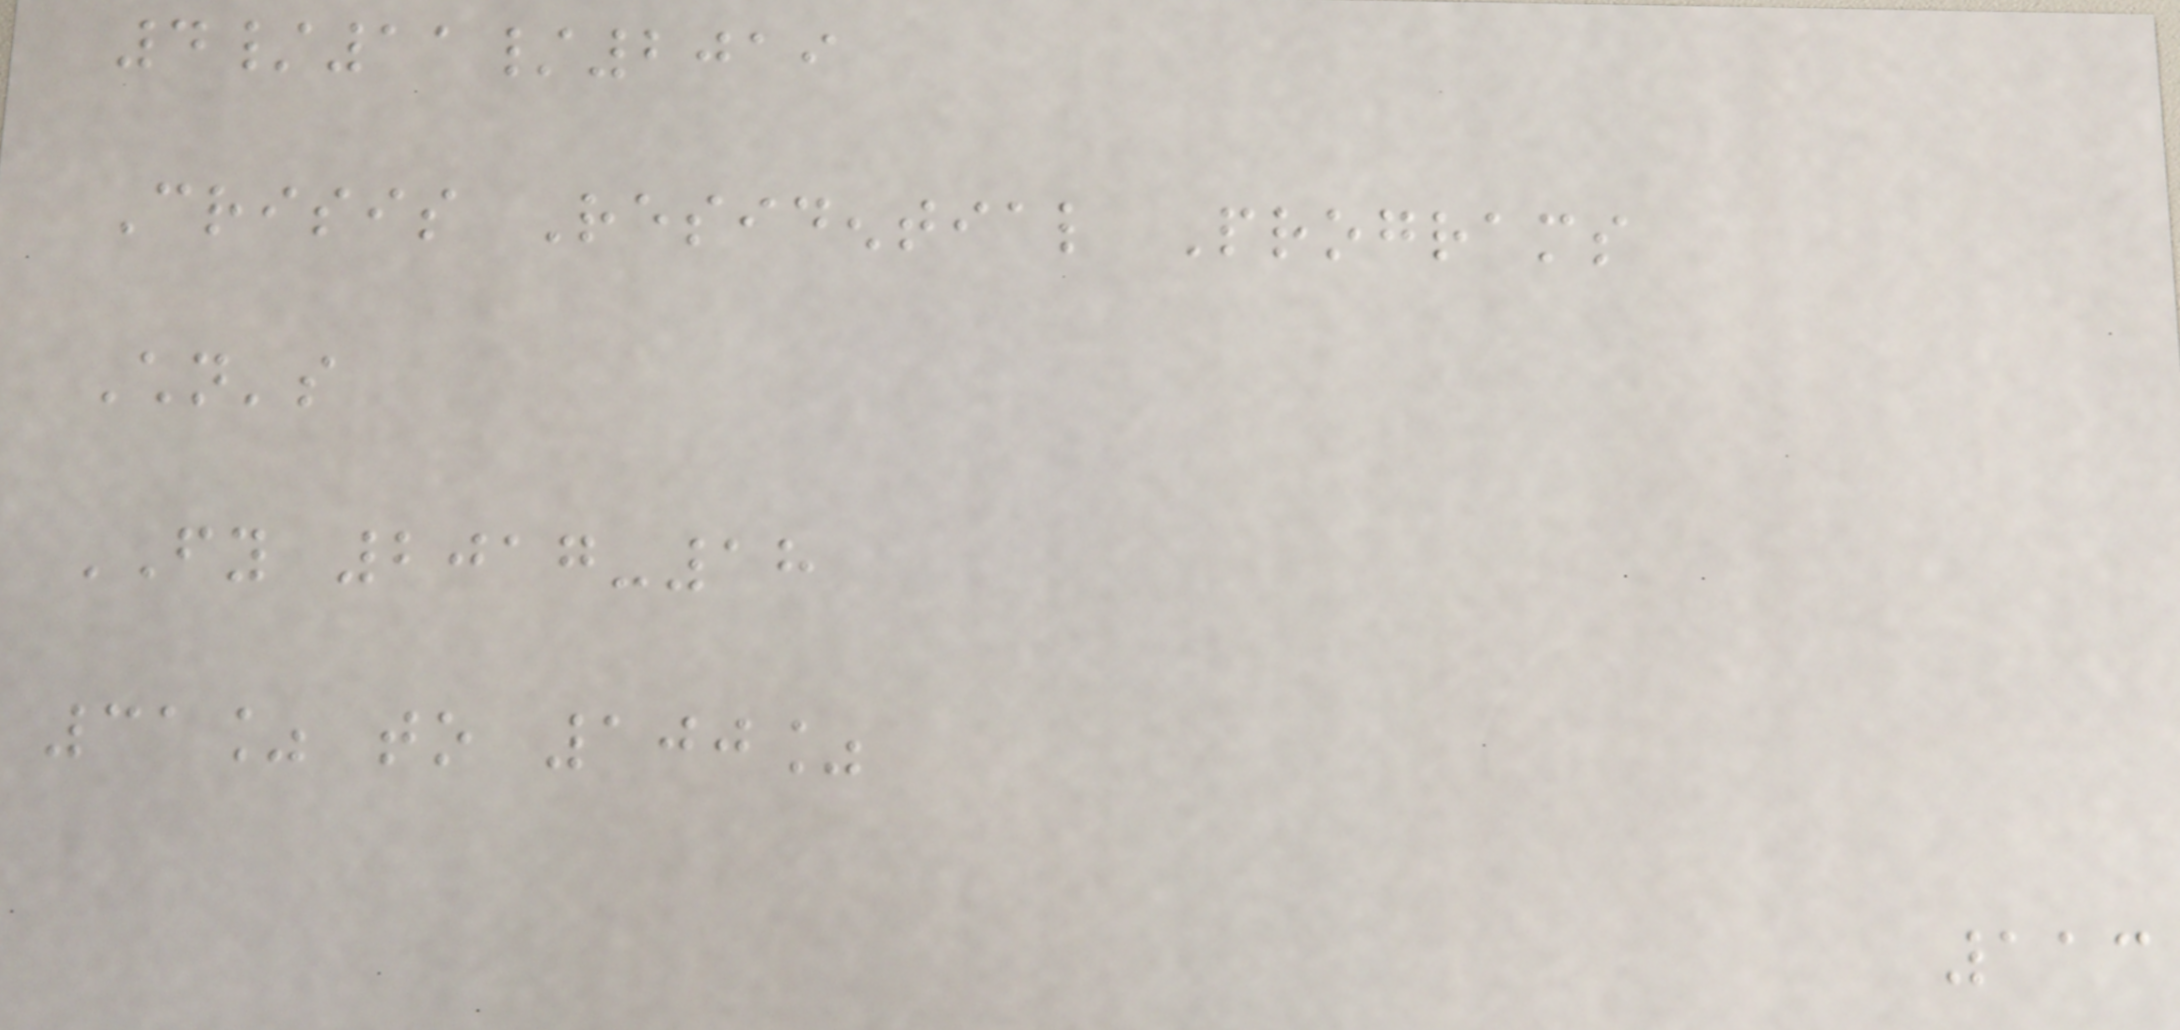4/11/2019
Crisis Residential Programs
Children's
FY 2017-18
31% to 100%
113
